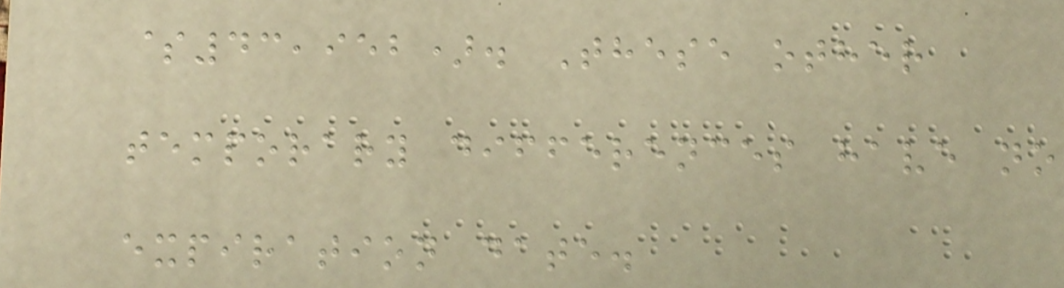$43,952). These other
temporary differences have no
expiration date.
